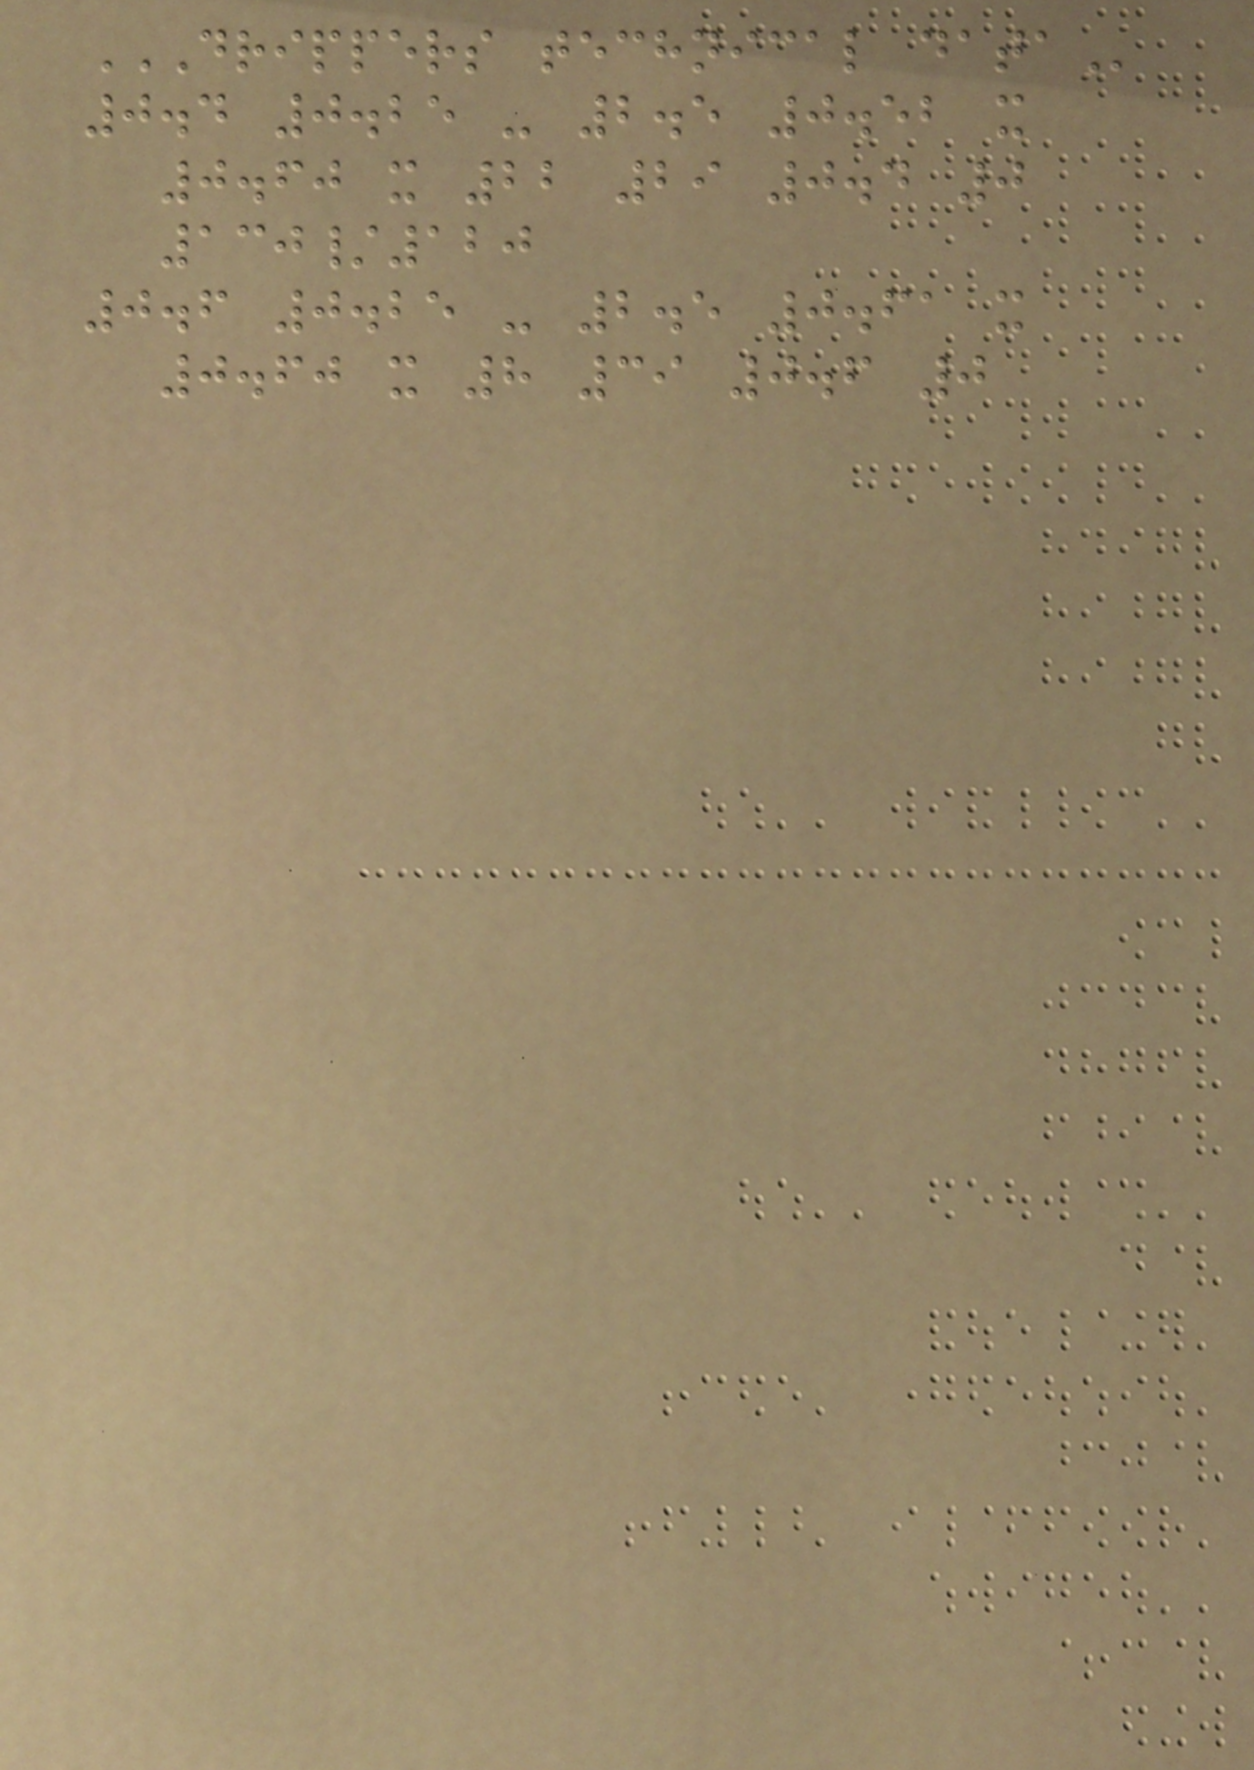DRIPPERS TECHNICAL DATA
0.4 0.25 - 2.5 0.52 x
0.60 x 22 29 0.4 0
130/120
0.6 0.25 - 2.5 0.61 x
0.60 x 8 39 0.6 0
